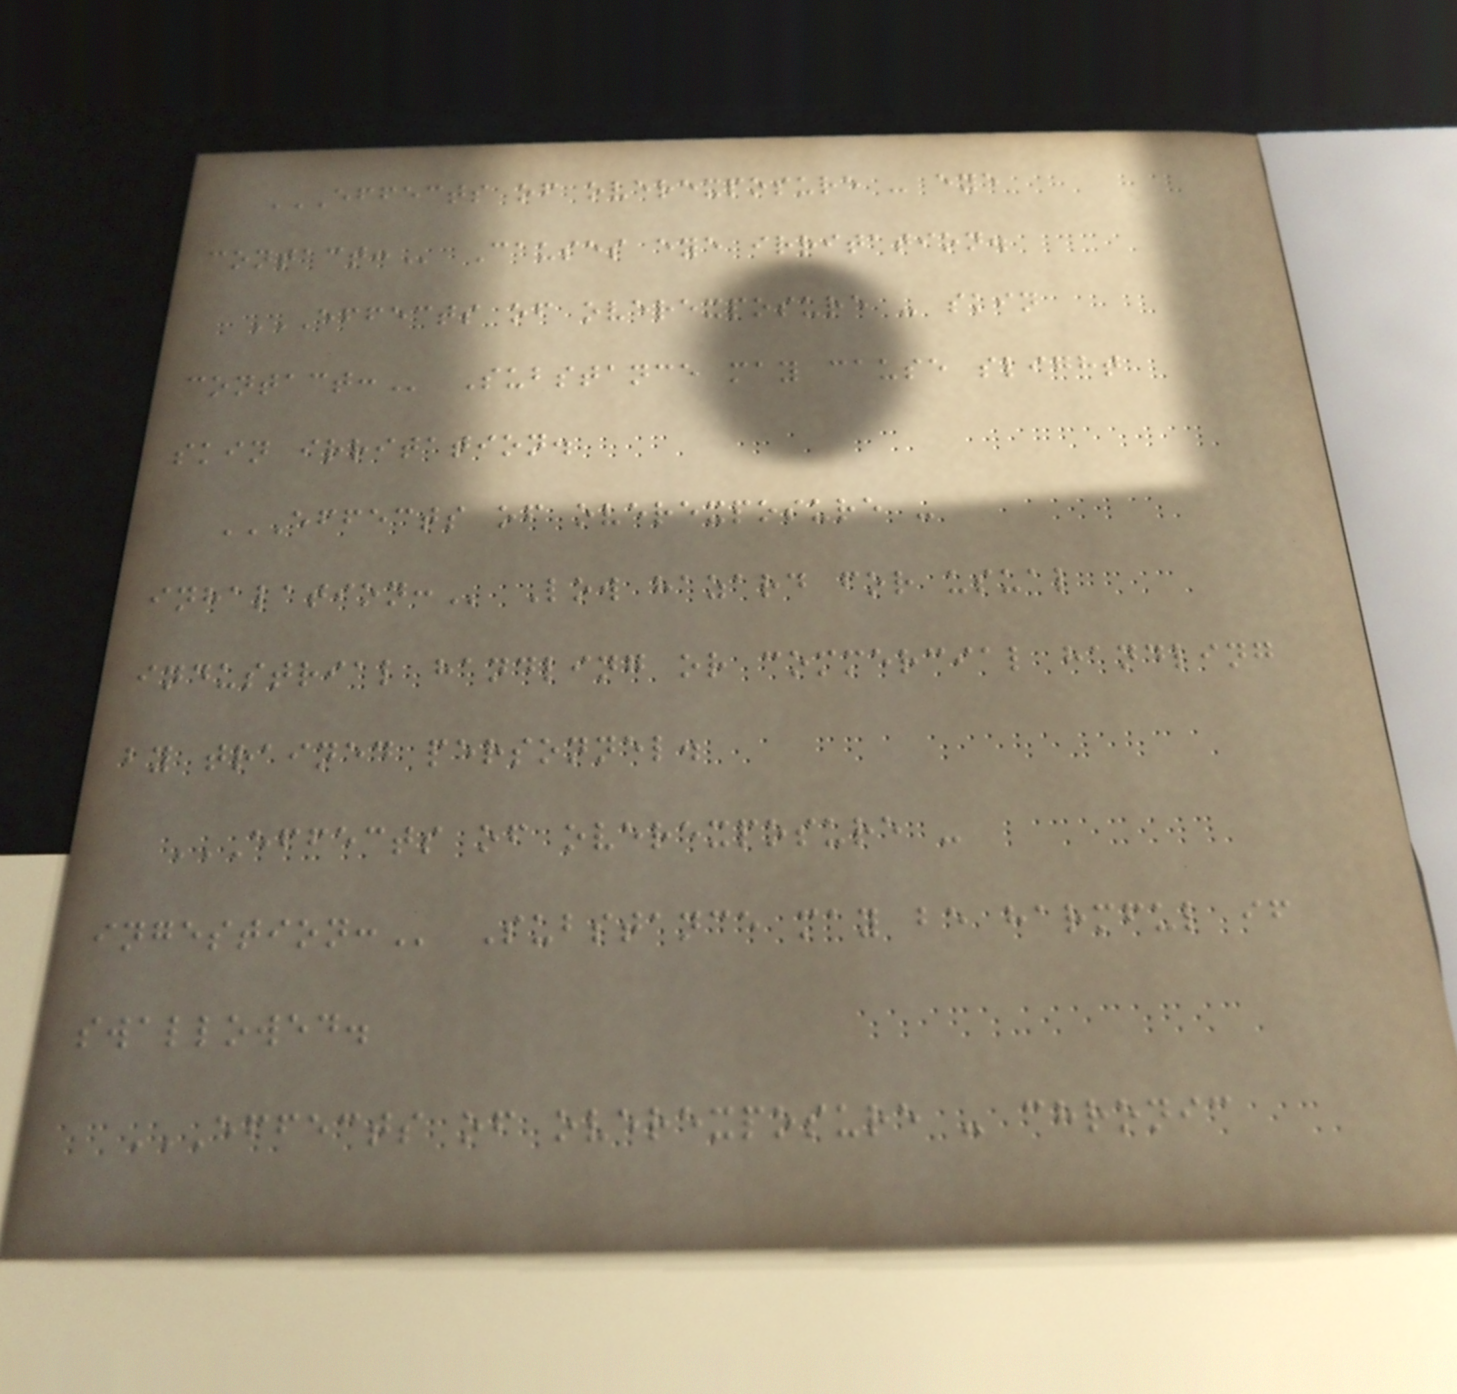EFFECTS OF OVEREXPOSURE - EYE
CONTACT: Causes eye irritation.
EFFECTS OF OVEREXPOSURE - SKIN
CONTACT: Substance may cause slight
skin irritation.
EFFECTS OF OVEREXPOSURE -
INHALATION: Low hazard for usual
industrial handling or commercial handling
by trained personnel.
EFFECTS OF OVEREXPOSURE -
INGESTION: Substance may be harmful if
swallowed.
EFFECTS OF OVEREXPOSURE - CHRONIC
